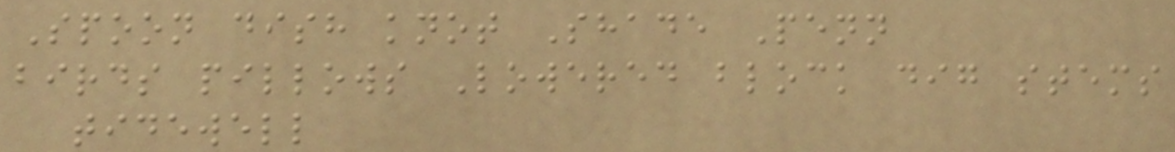Spoon dish knot Shade Penn
birds pillows Lowered block dig stems
tidewell
